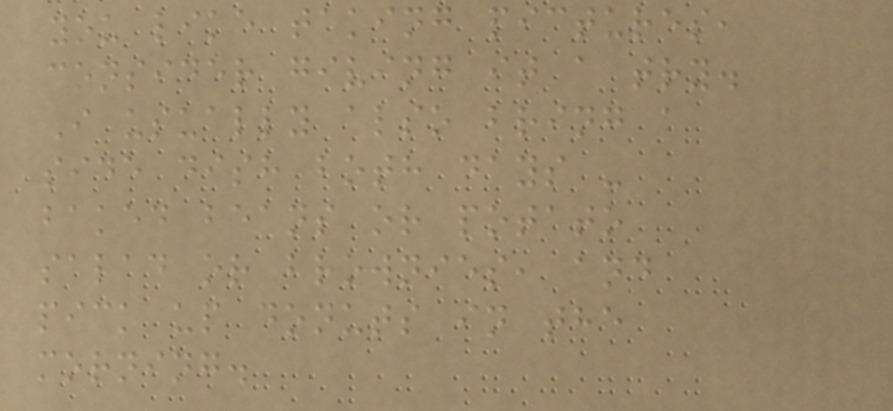you like taking pictures,
consider giving it a try.
I usually also bring a
side dish both days -
baked beans or potato
salad or brownies, and
pick up donuts in the
morning.
